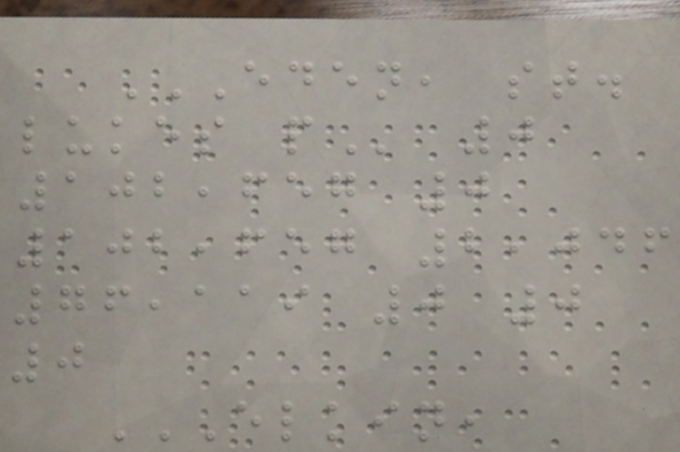EDEN, ST.
LUKES P 0
102,657 0
102,657 2,046
76,119 0 0
0
ELKIN,
